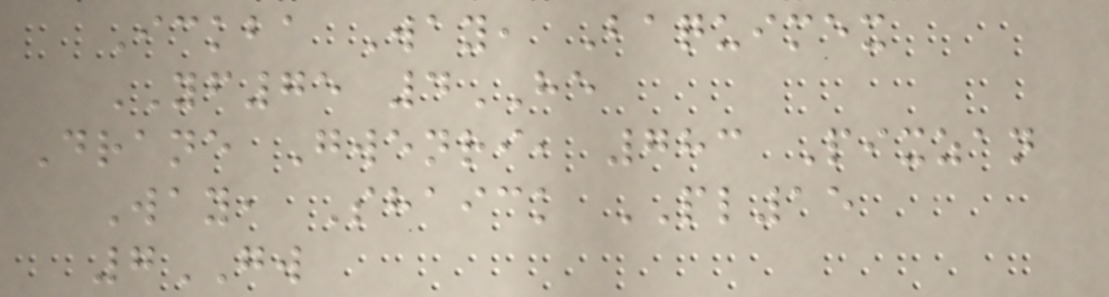Ickba Way, Baquimex
YF75 4HE
Drane Gwenri, 783 Pixzan
Way, Shaick PL15
7GW
